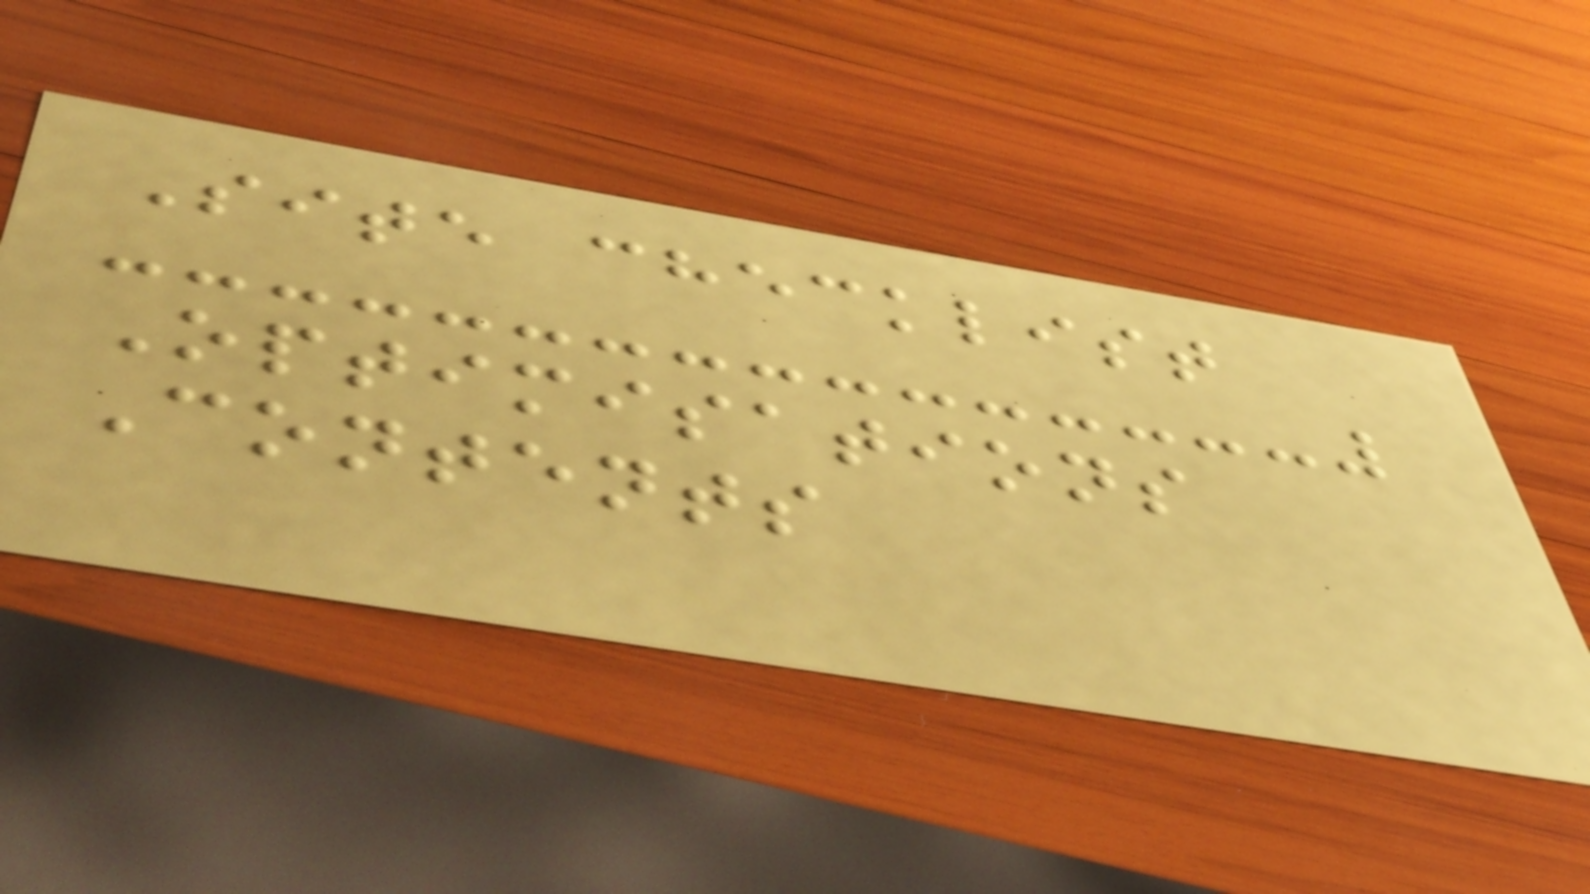Site checklist
Optimisations
Contents
